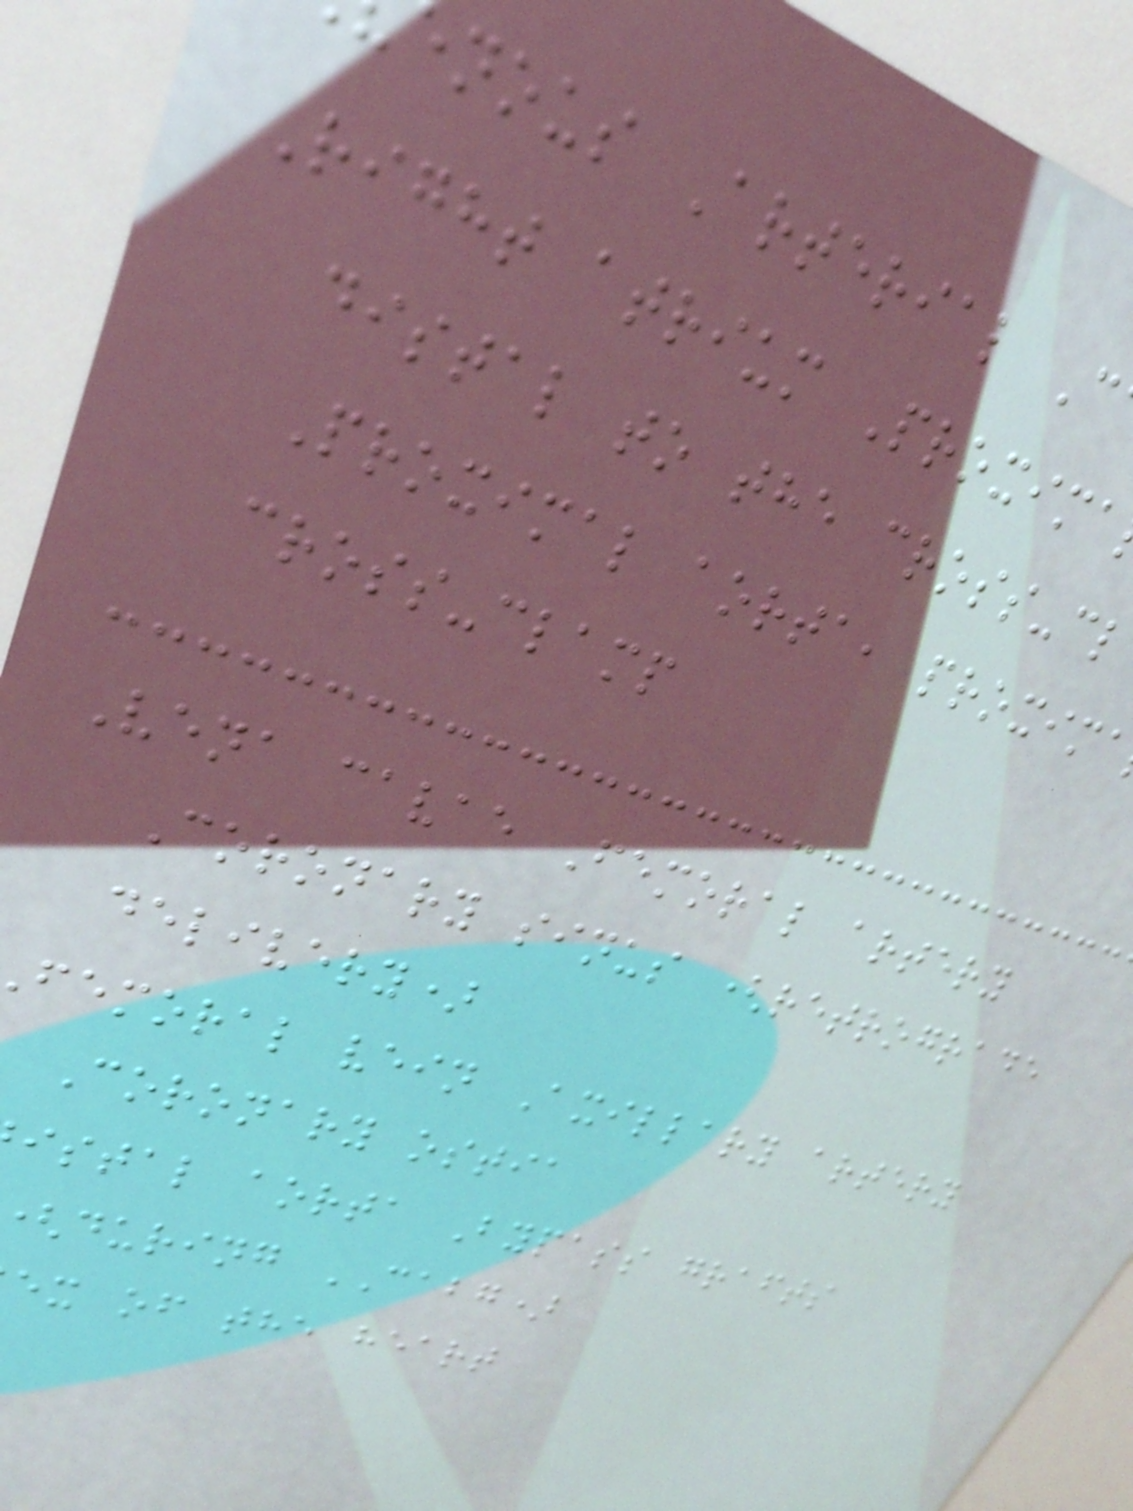nous Arterial C
Right atrium Proxima
distal to the cross-cl
Proximal aorta, proxima
cross-clamp
Vena cavae Femoral artery
Coronary sinus (retrograde
delivery)
femoral vein Axillary artery
Coronary ostia
istal aorta Bypass grafts
during CABG)
ex of the heart
